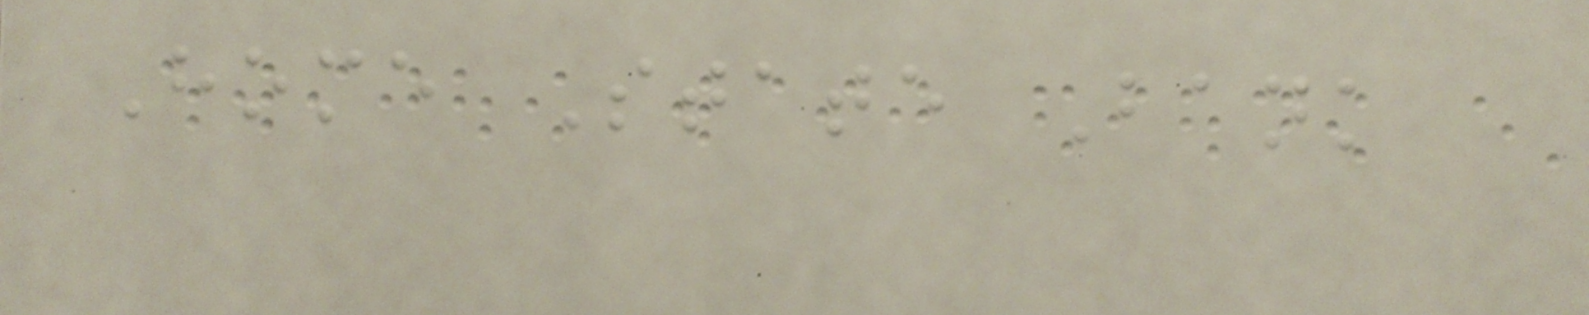Home State Bank
